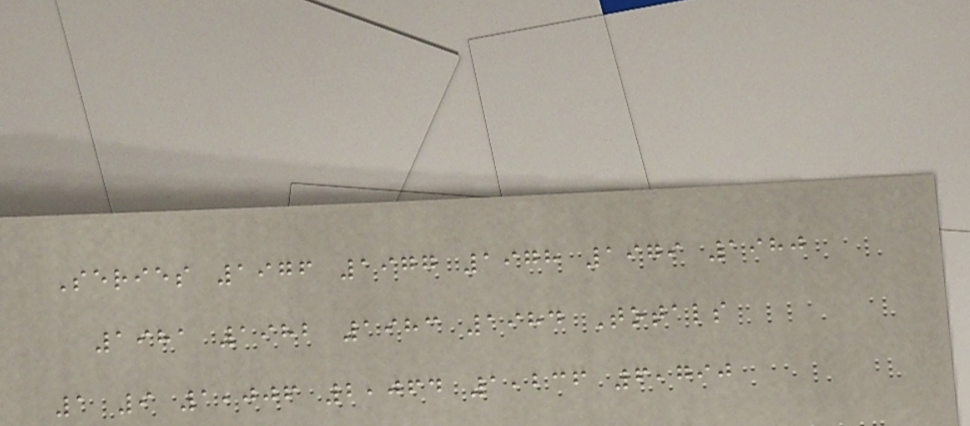Series 1976 1977 1978 1979 1980
1981 1982 1983 1984 Totals
1 9 1,006 2,064 1,236 6,790
